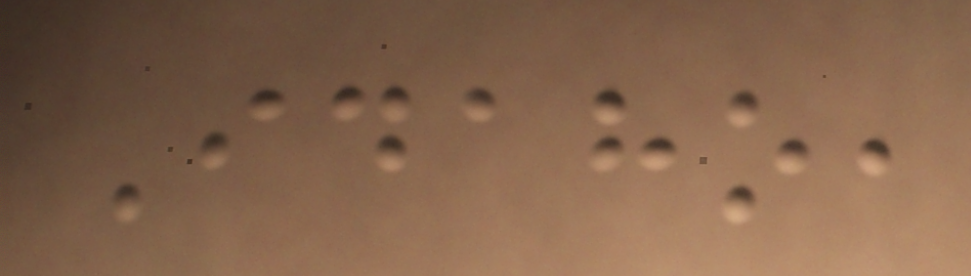Idaho,
